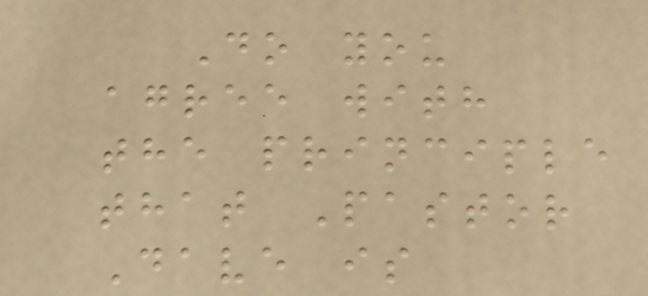Do you
agree with
the principle
that Pastor
Dave is
